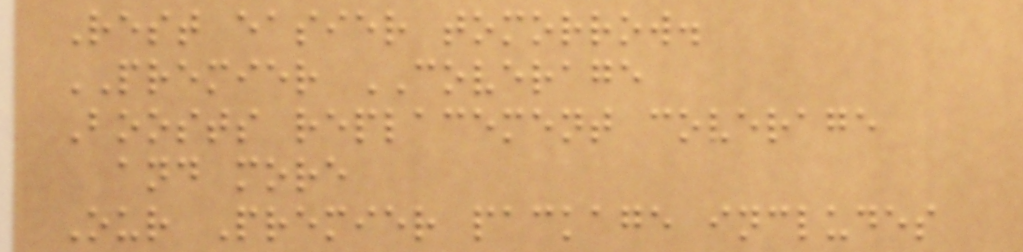Rest easier tomorrow.
PREMIER COVERAGE
Boosts replacement coverage
and more
Our Premier package includes
